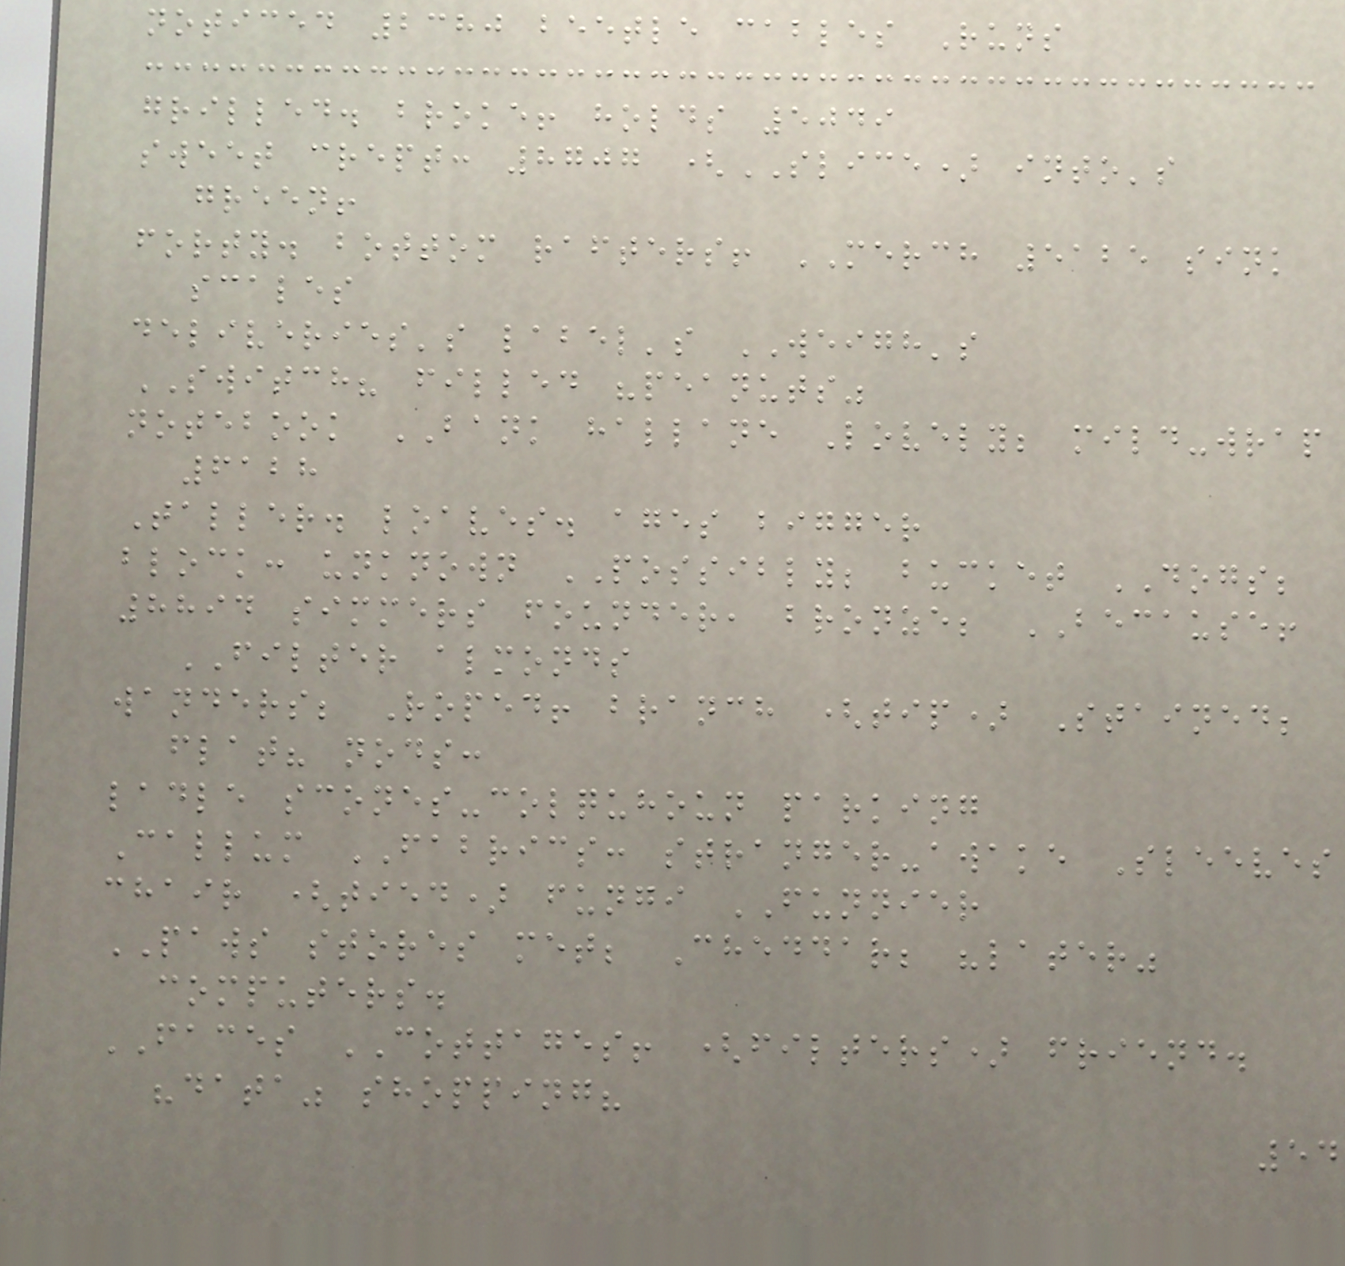noticed 2380 beetle cables Runs
grilled. broke! holds 5049
sweet crept: 8707 (SLICE) into's
green!
forty. bottom rafters! MERCH 5125 sink
scales
deliveries's label's WEIGH's
SWITCH? filled "peanuts"
notebook BANK hallane Lovely; mild-wrap
6128
Taller. loaves. ages bigger
block: unknown POSSIBLY; bucket DOGS;
8894 simmers founder, bronze; BECAUSE!
FILTER almonds
wanders; Roped! branch (tip) Stained;
flat? nods:
ladle scones-colquhoun parking
Callum FABRICS: stranger-awake Sleeves
chair (tied) fungi FUNNIER
PAWS stores met; Cheddar; "later"
computers.
FACES COTTAGES! (filters) friend.
"data" shopping?
54
